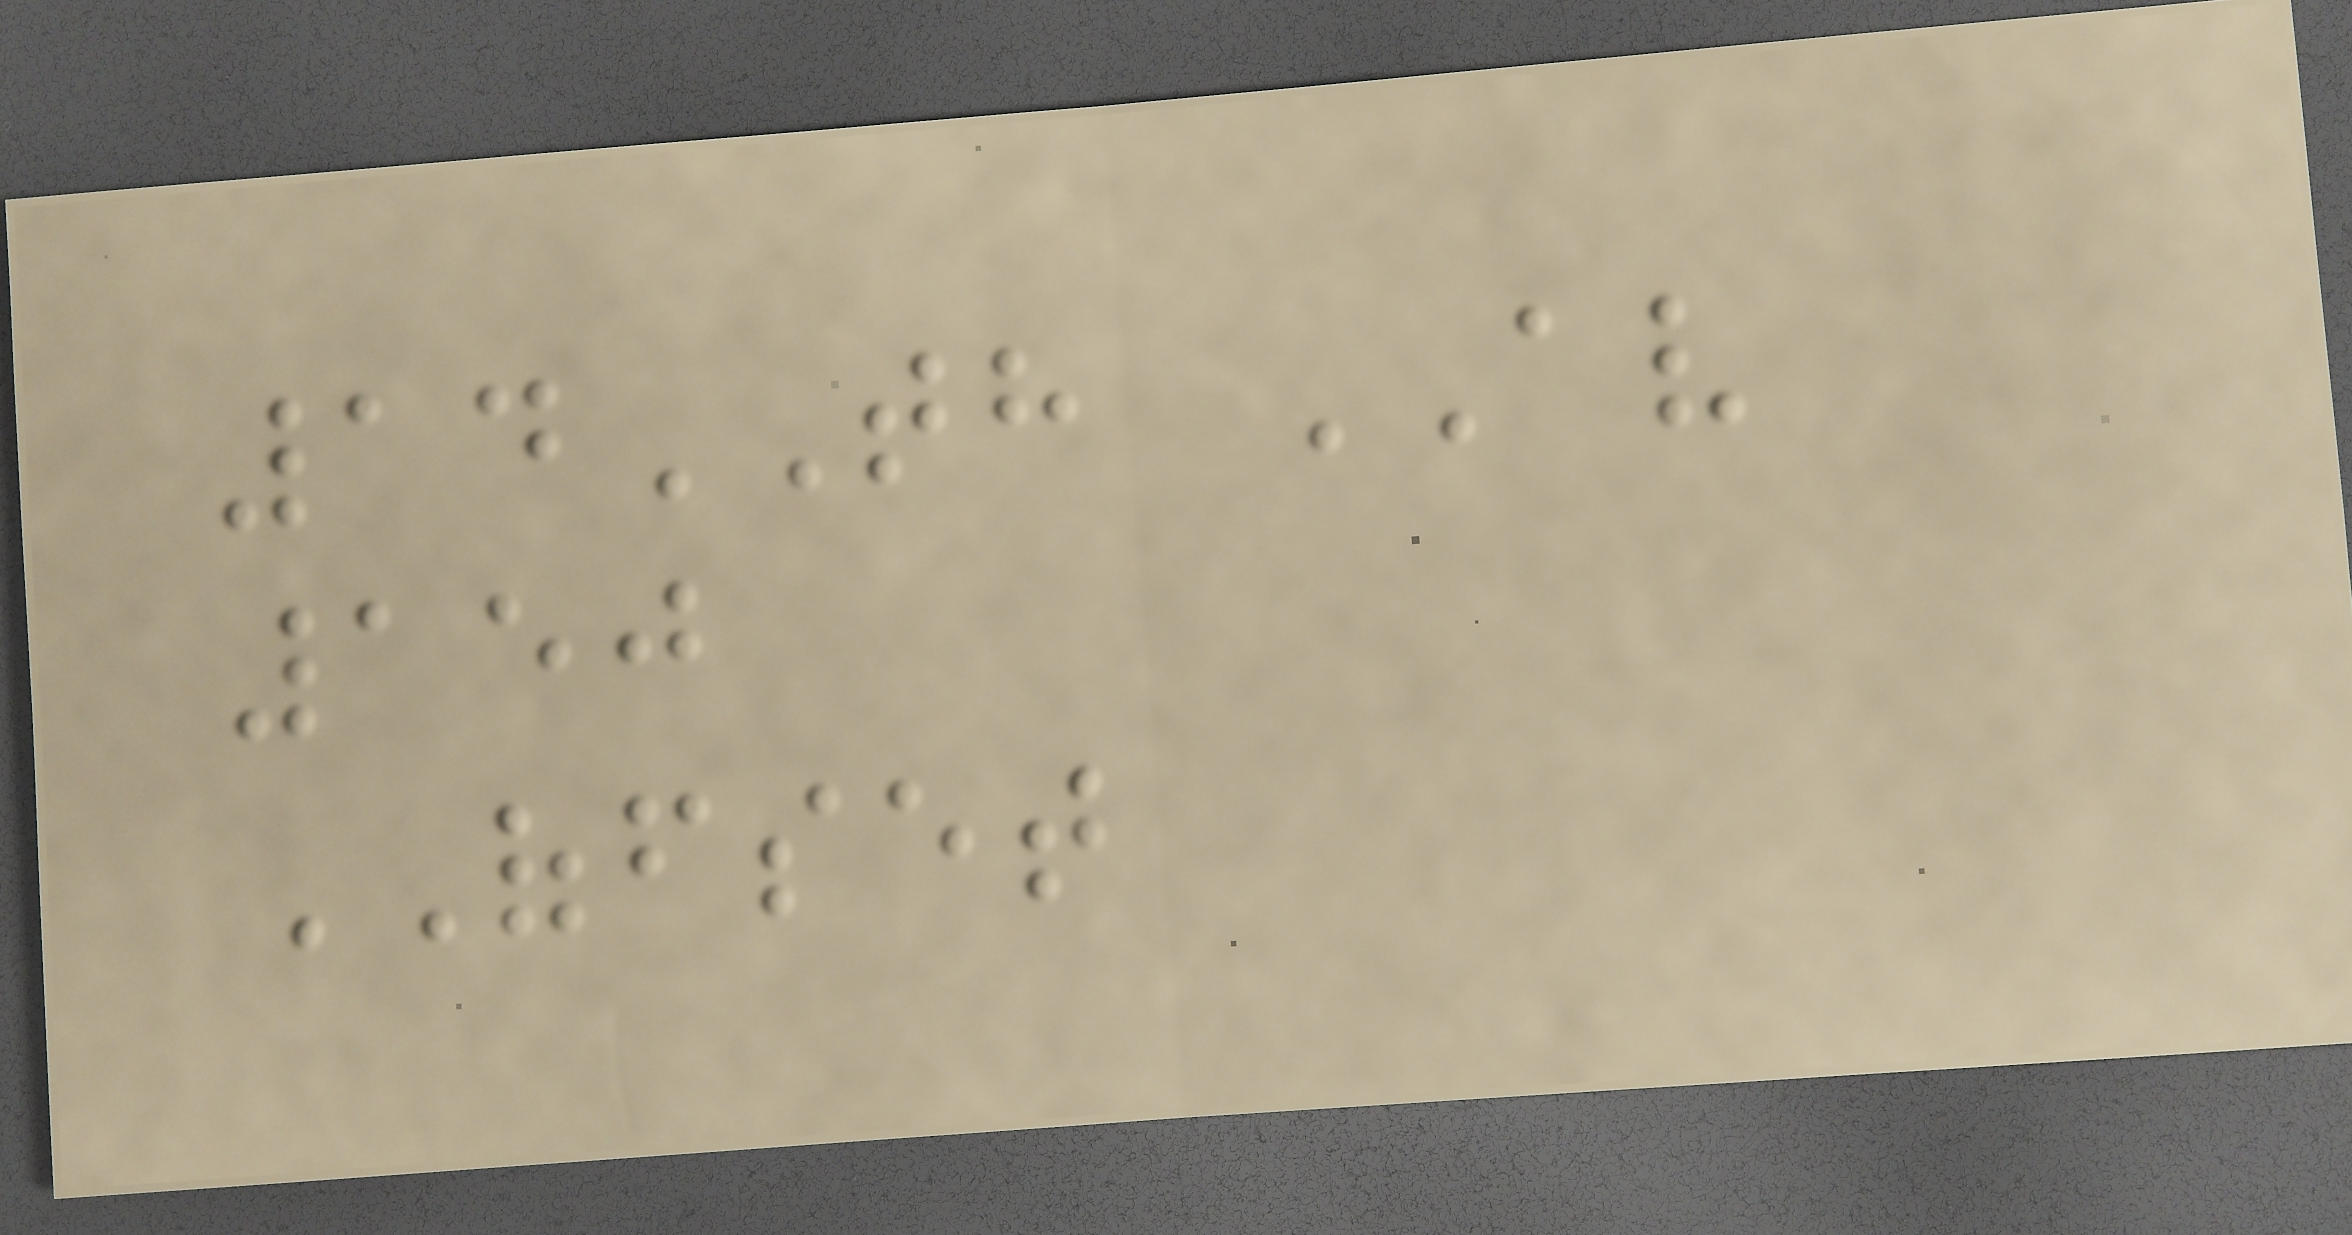14TH AV
150
OFFSET
